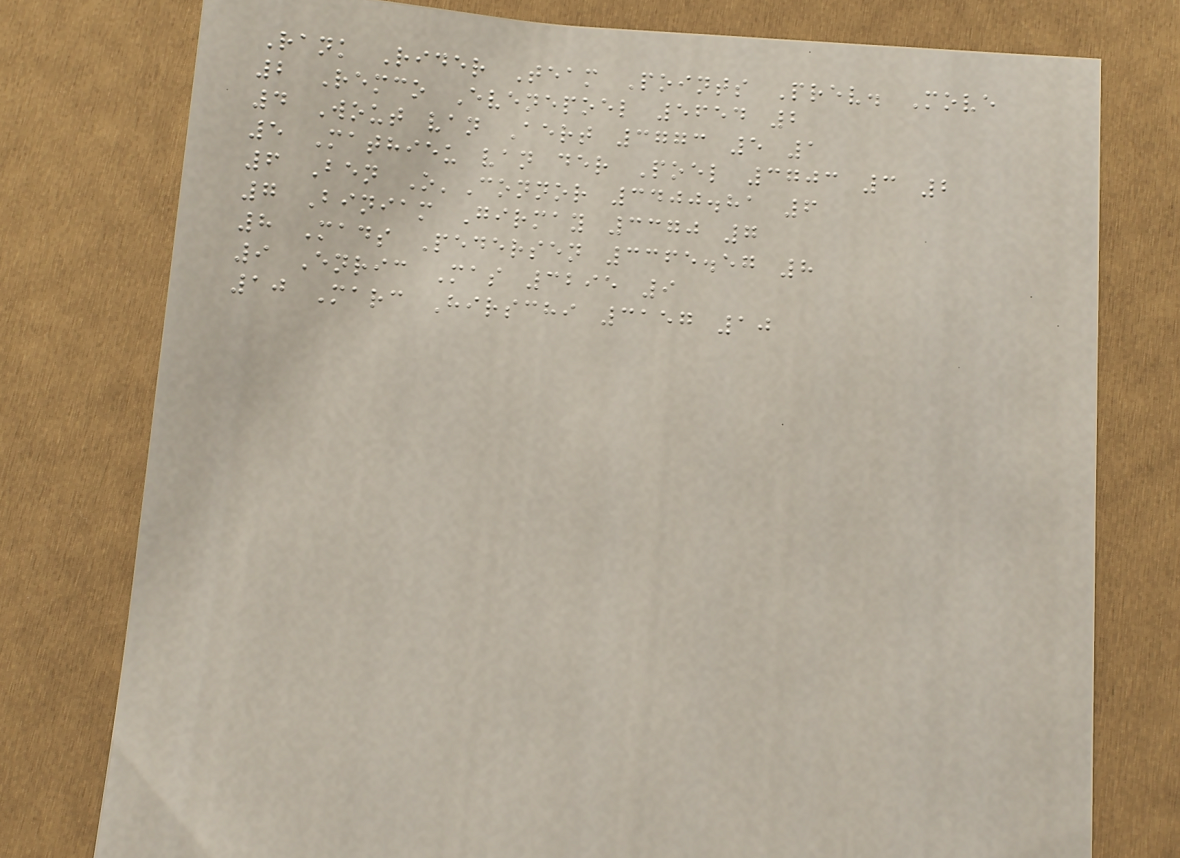Rank Rider Team Points Prev. Move
2 Remco Evenepoel 5654 2
4 Wout van Aert 3773 5 1
5 Mathieu van der Poel 3703 3 2
6 Ben O'Connor 3400.81 6
7 Biniam Girmay 3370 7
8 Mads Pedersen 3365.57 8
9 Enric Mas 3295 9
10 Marc Hirschi 3157 10
